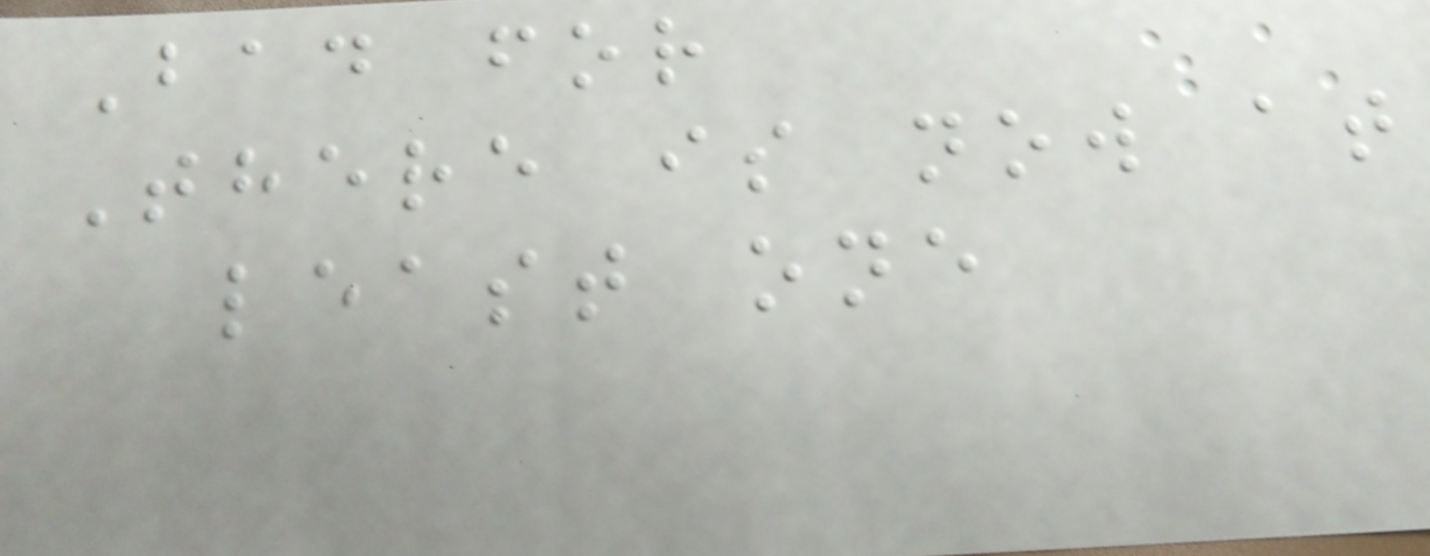Bad for
There is now at
least one
